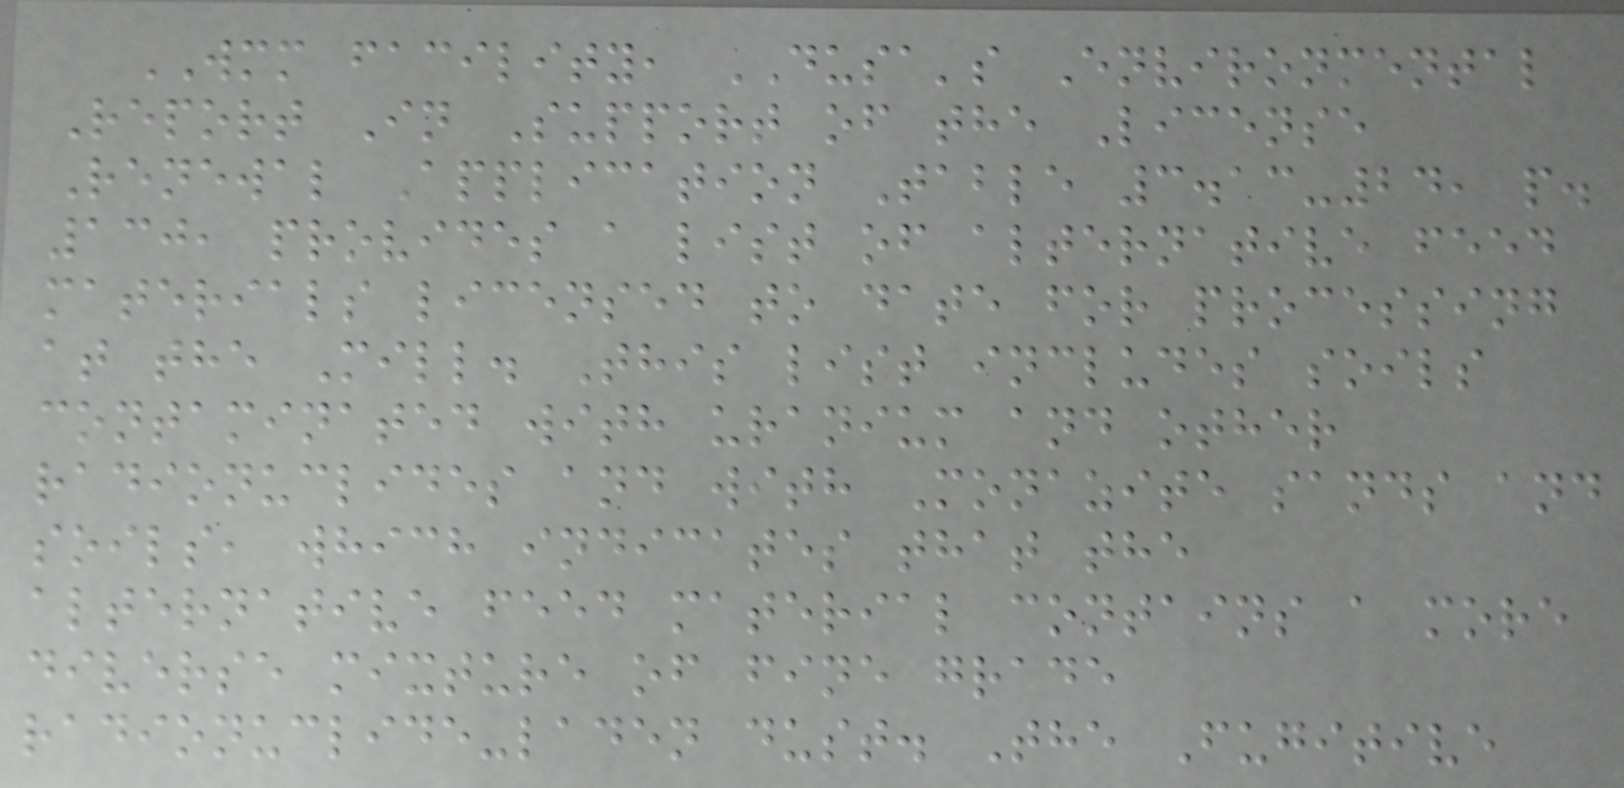WMM facility, DUSA's Environmental
Report In Support of the License
Renewal Application Table 3.13-24, p.
130, provides a list of alternative feed
materials licensed to date for processing
at the Mill. This list includes soils
contaminated with uranium and other
radionuclides and with Monazite sands and
soils, which indicates that the
alternative feed material contains a more
diverse mixture of fine grade
radionuclide-laden dust. The Fugitive
